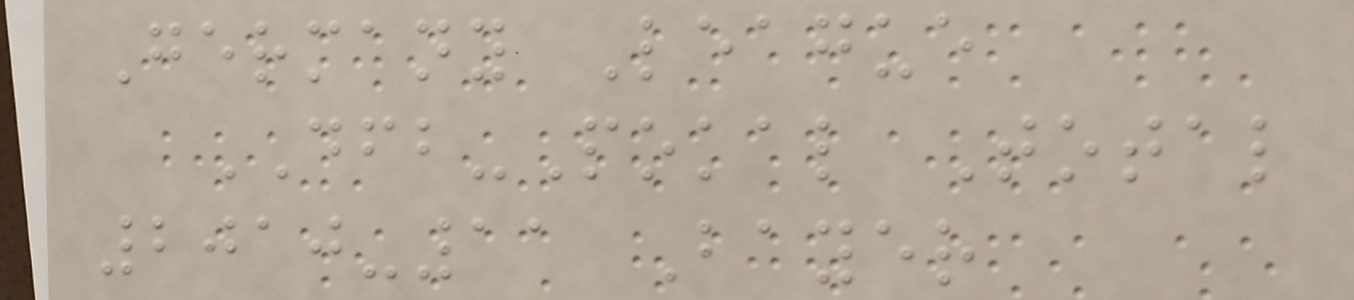Germany League
DFB-Pokal Total
2010-11 Bayer
